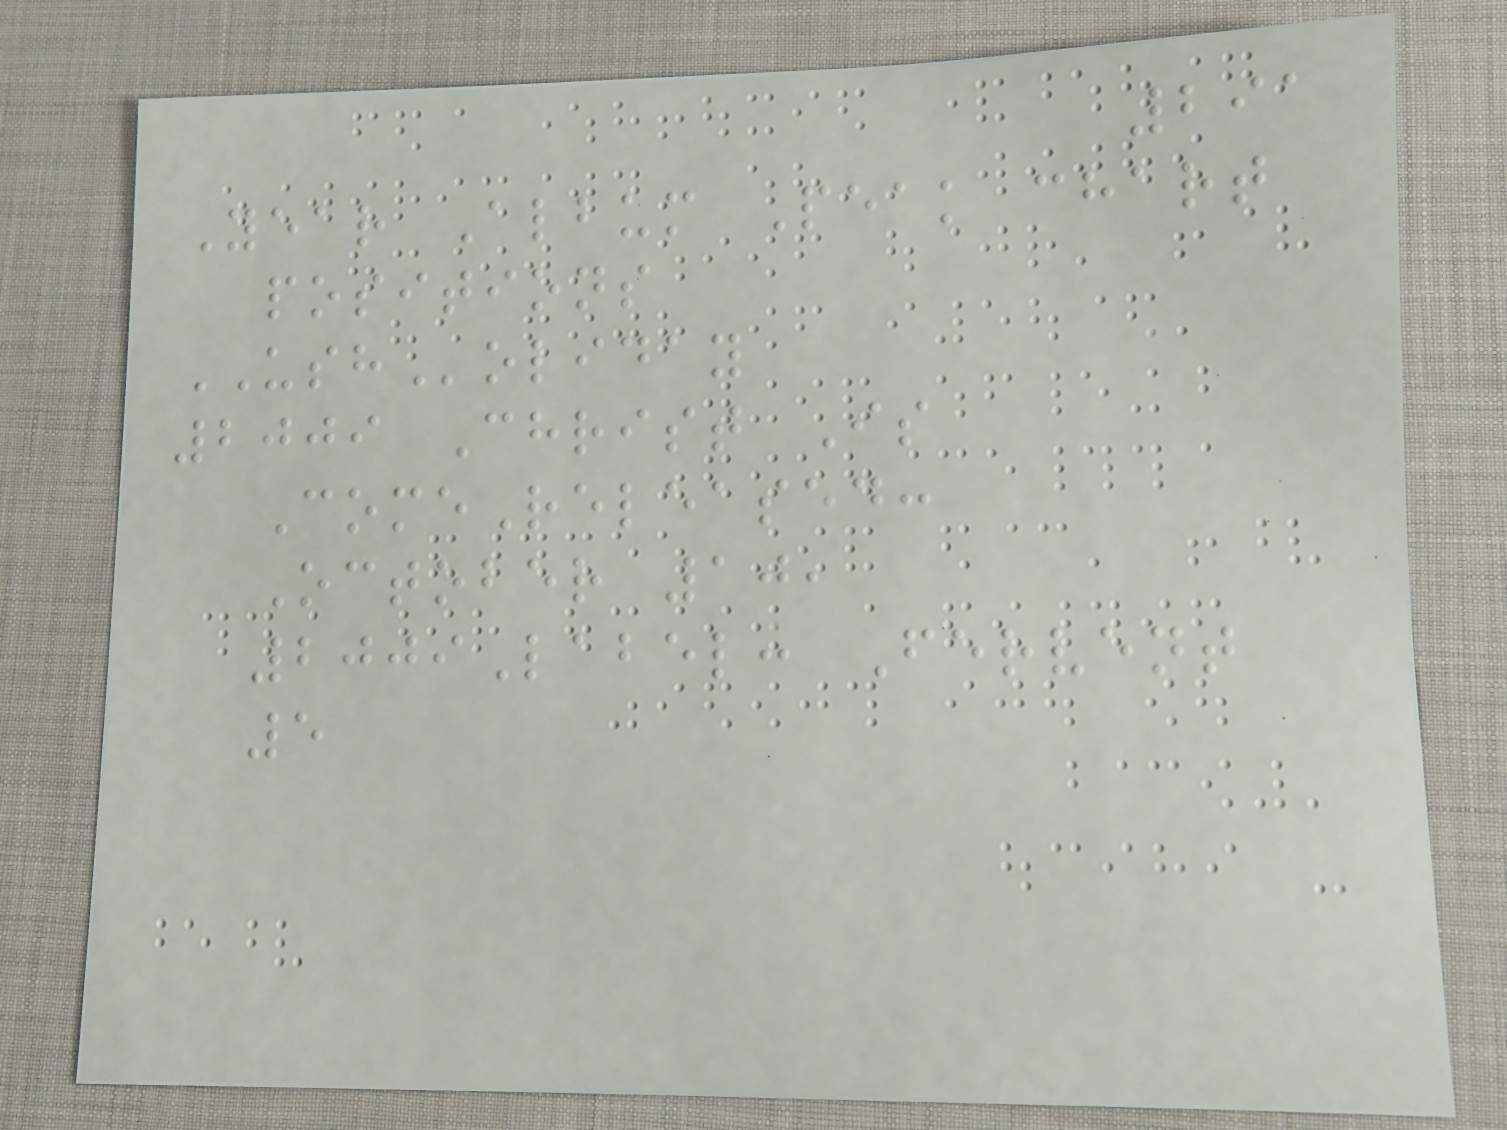291
Year Album Peak chart
positions
USHoliday
2009 Christ Is
ComeReleased:
October 10,
2009Label: Fervent
5
